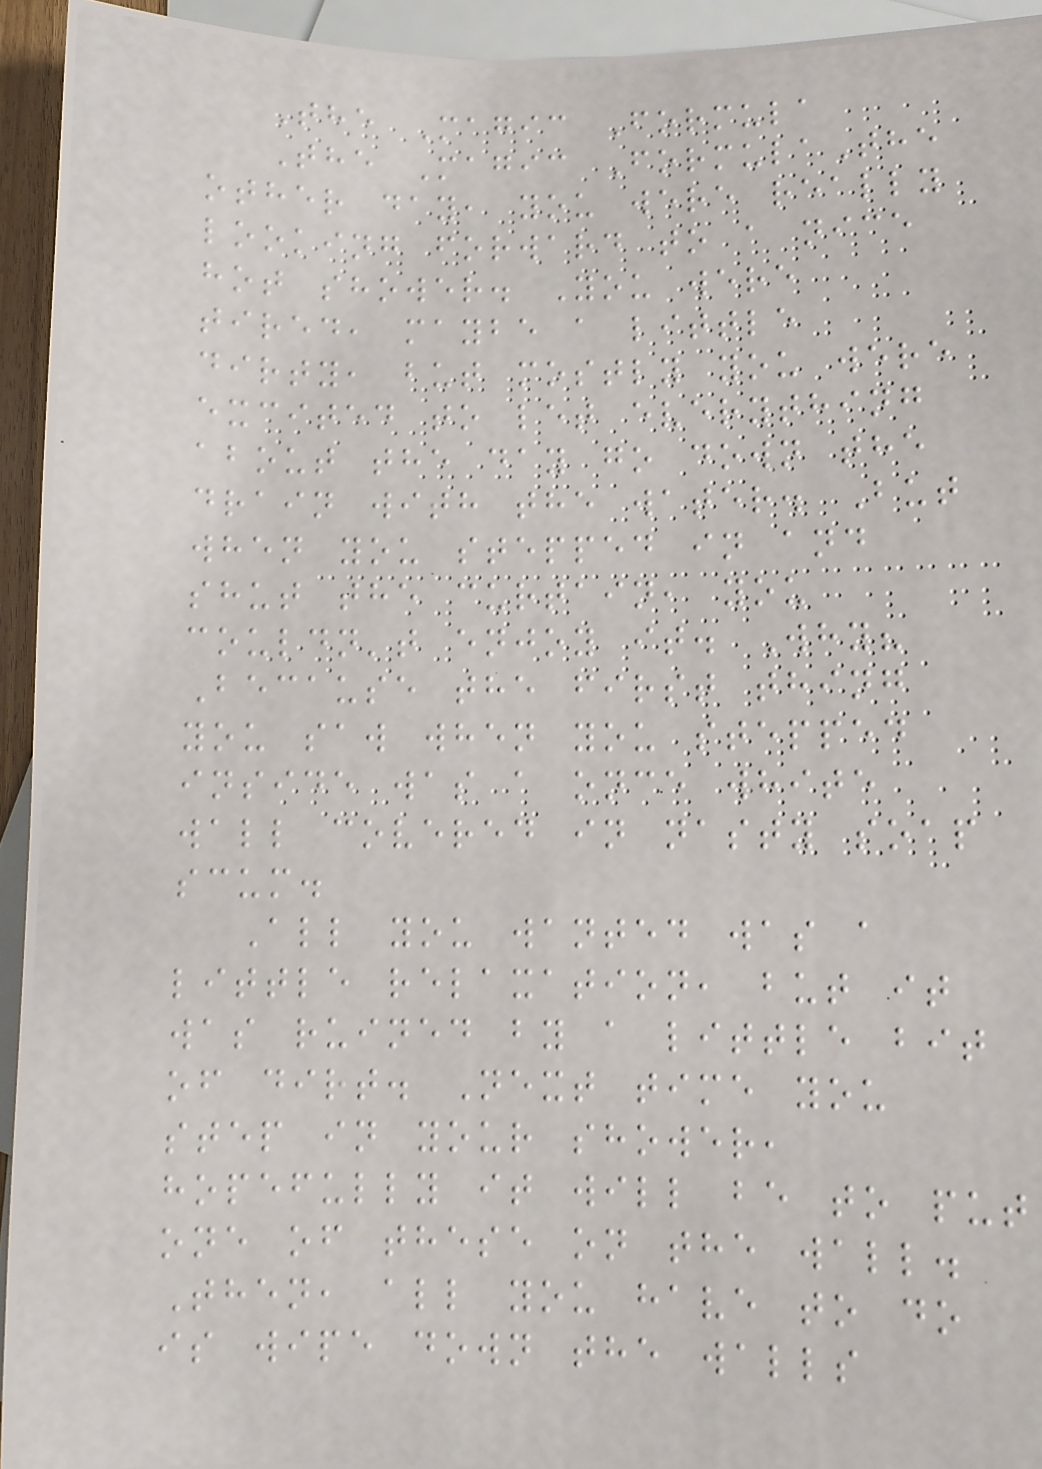The Magic Formula
The Magic FormulaThe
other day, you were really
looking forward to a nice
hot shower. You were
tired, maybe a little
dirty, but mostly you were
excited to let everything
about the day go down the
drain with the water. But
when you stepped in and
shut the curtain, you
couldn't enjoy it. Why?
Because the first thing
you saw when you stepped
inside was a once white
wall covered in nasty soap
scum.
All you wanted was a
little relaxation, but it
was ruined by a little bit
of dirt. Next time you
step in your shower,
hopefully it will be to put
one of these on the wall.
Then, all you have to do
is wipe down the walls
